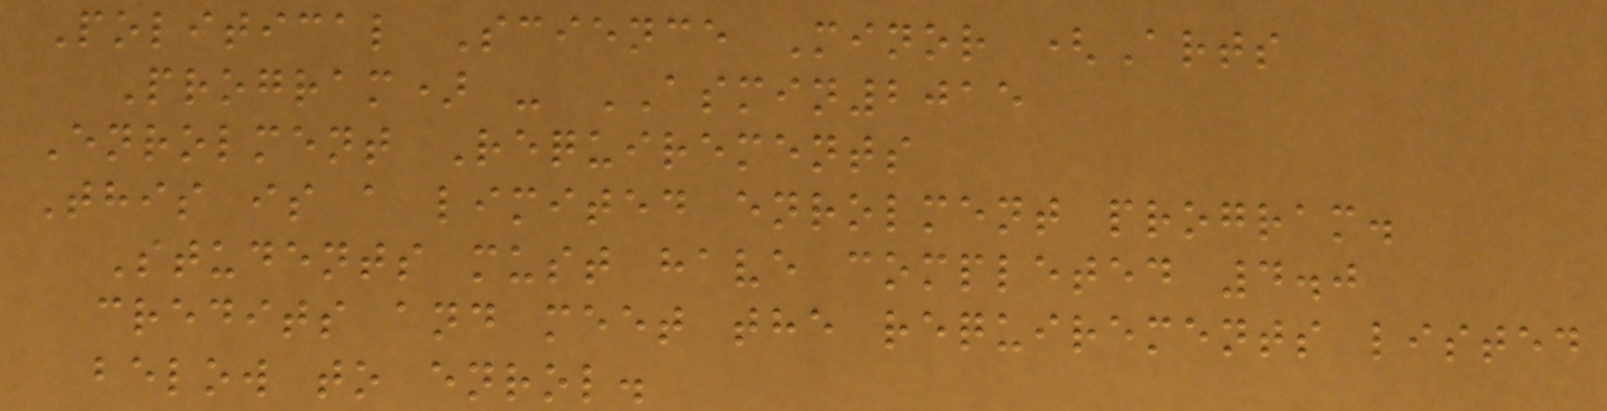Political Science Minor (Arts
Program) - ASMIN2015
Enrolment Requirements
This is a limited enrolment program.
Students must have completed 4.0
credits and meet the requirements listed
below to enrol.
